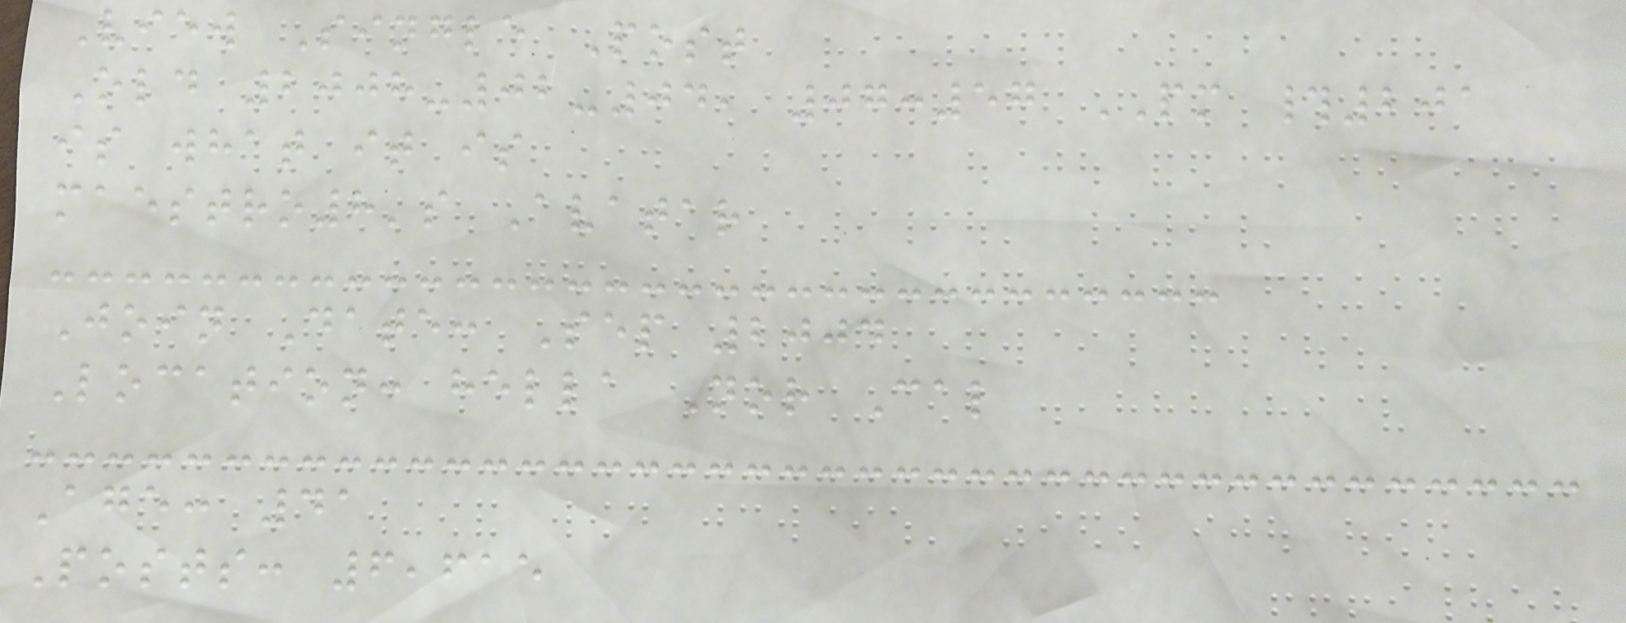View Single Post
Old 2008-02-04, 07:57 PM #201
is what it is
maestro8's Avatar
Join Date: Sep 2004
Location: hella Nor Cal
Age: 41
Posts: 6,615
